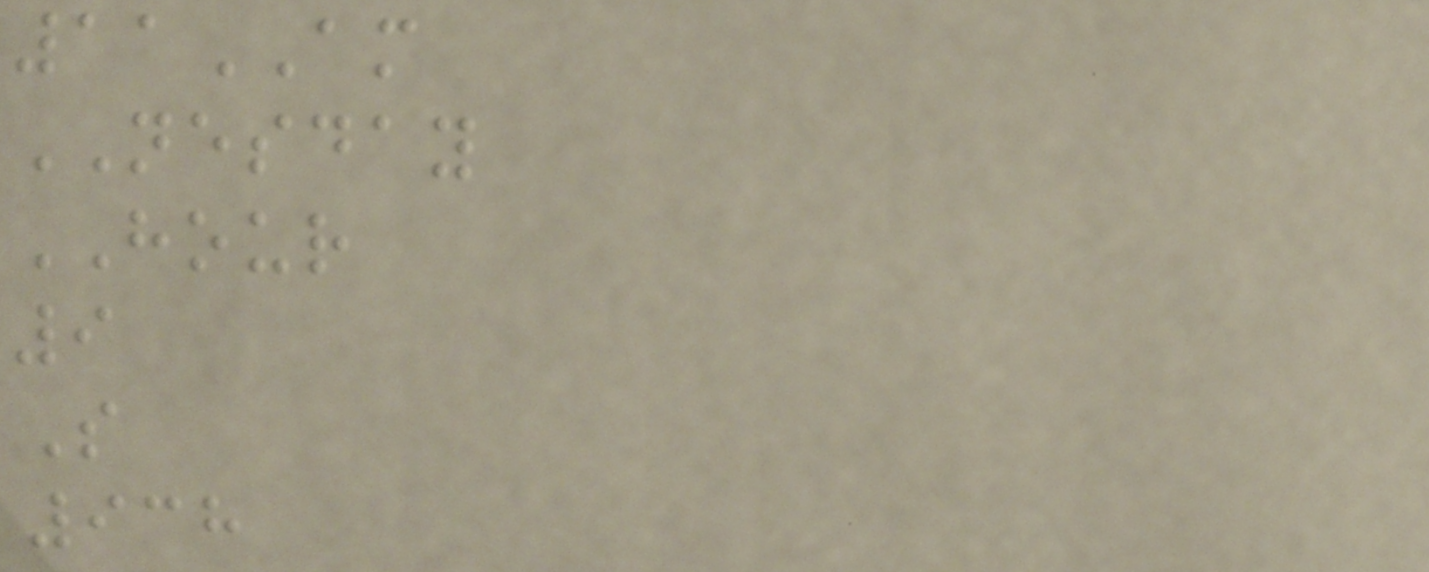11AM
NESDAY
HOUR
9
S
938
